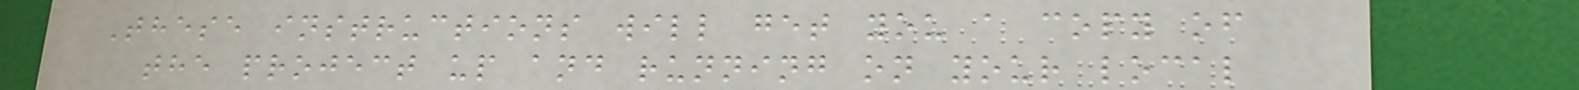These instructions will get you a copy of
the project up and running on your local
